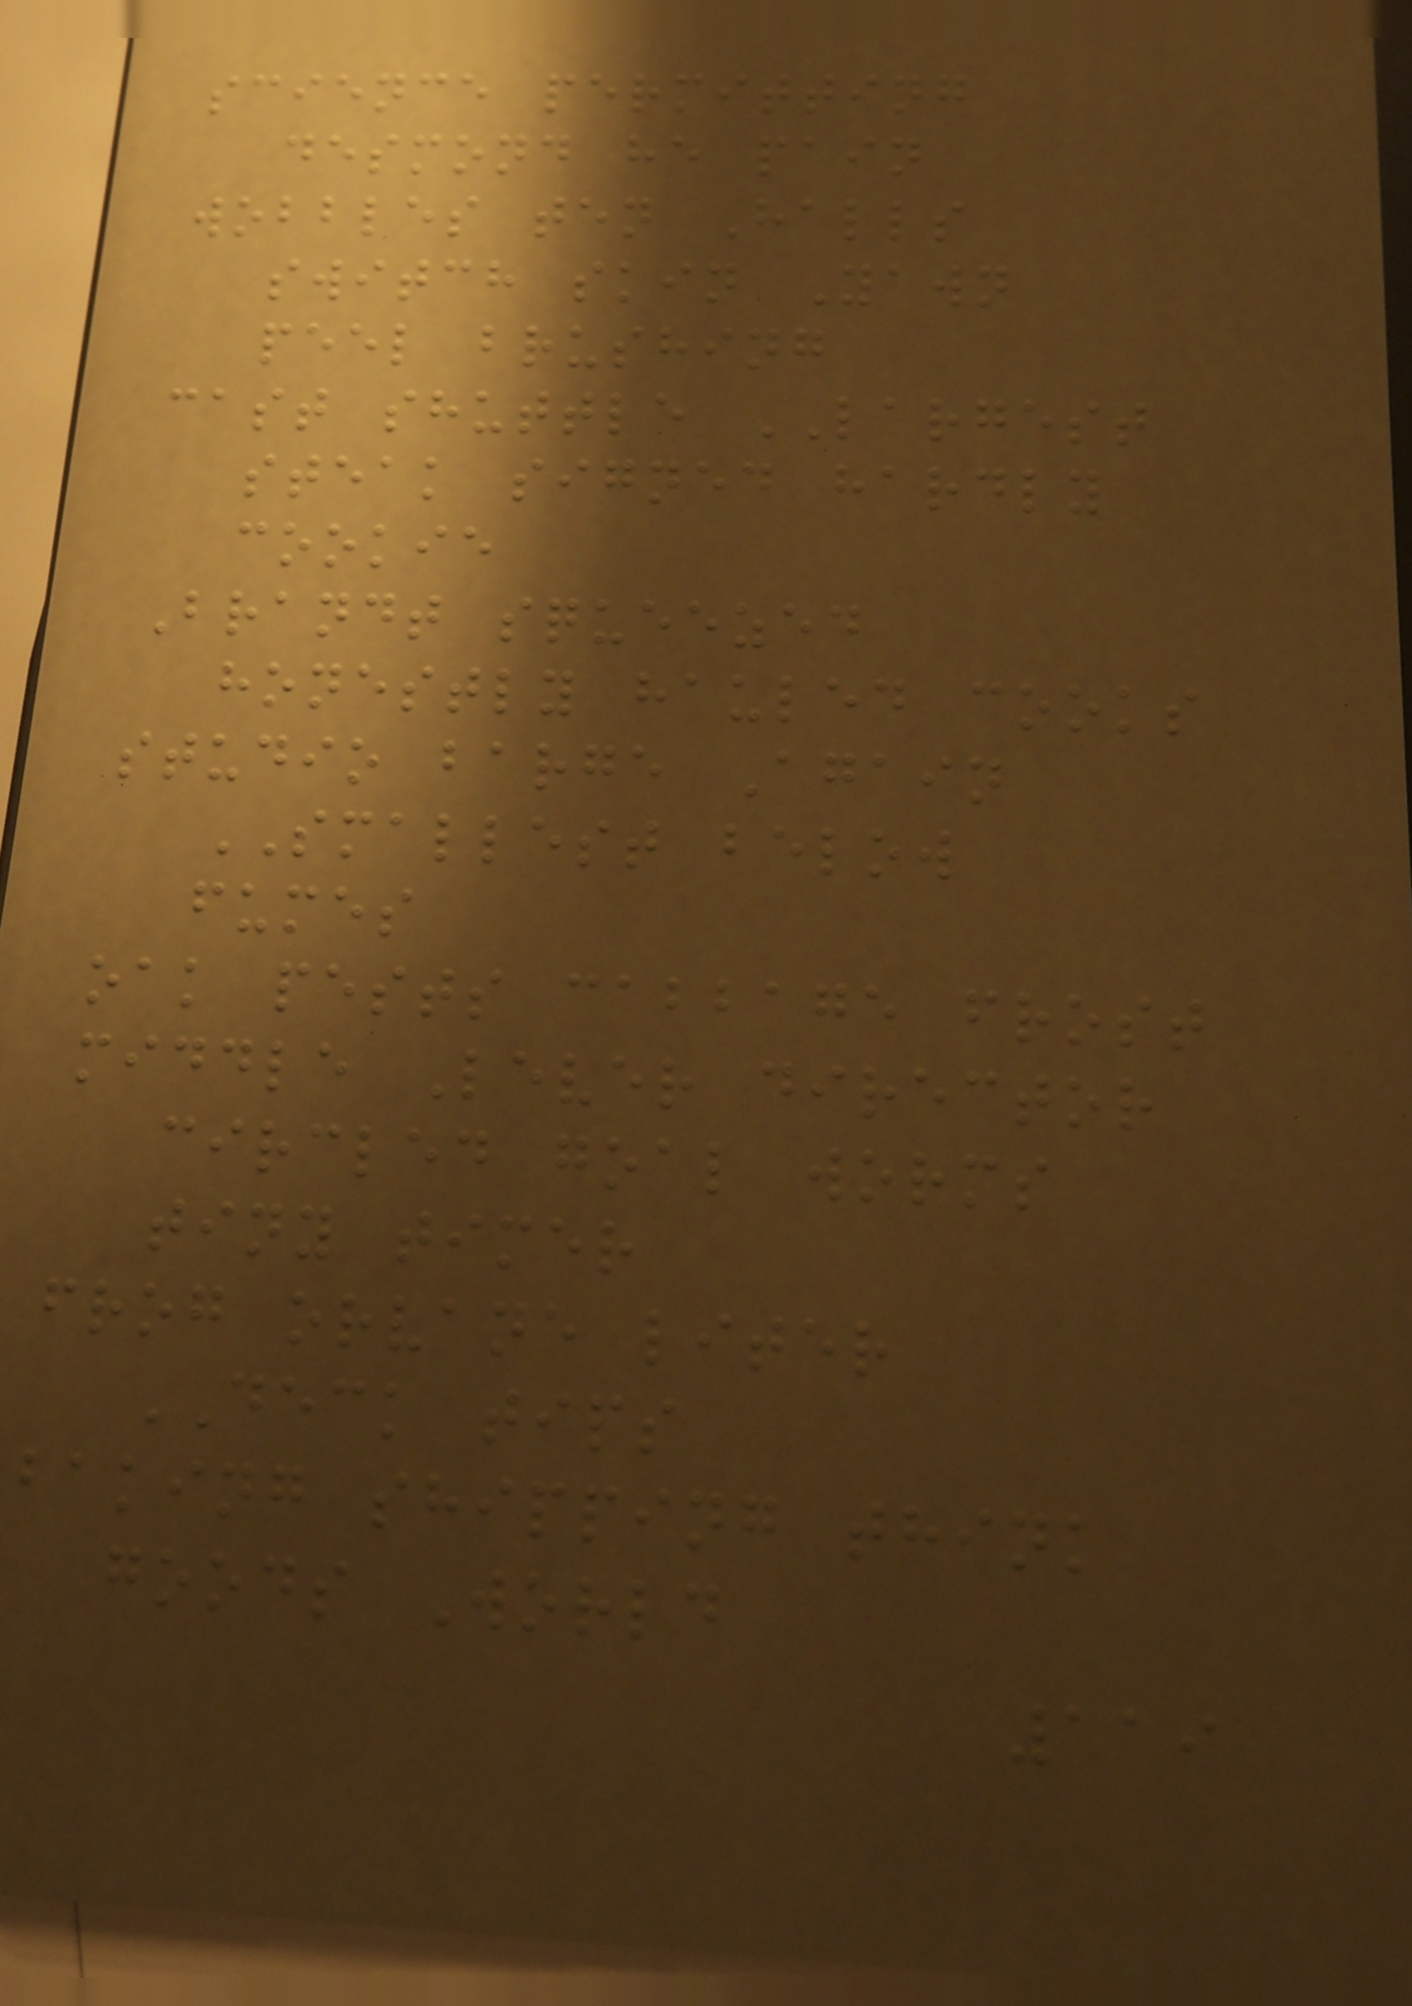science permitting
desmond he pain
wobbles ten Halls
switch skin Yawn
peel brushing
cast shuttle LARGEST
steak signed hardly
cookie
Brandt squeezed
honestly hauled cooks
studio barge Again
SMALLEST below
fumes
oak pests cabbage frost
middle Lever director
circled goal worms
tiny timer
frog orvane liter
DECK tips
baking shipping think
goods World
119
